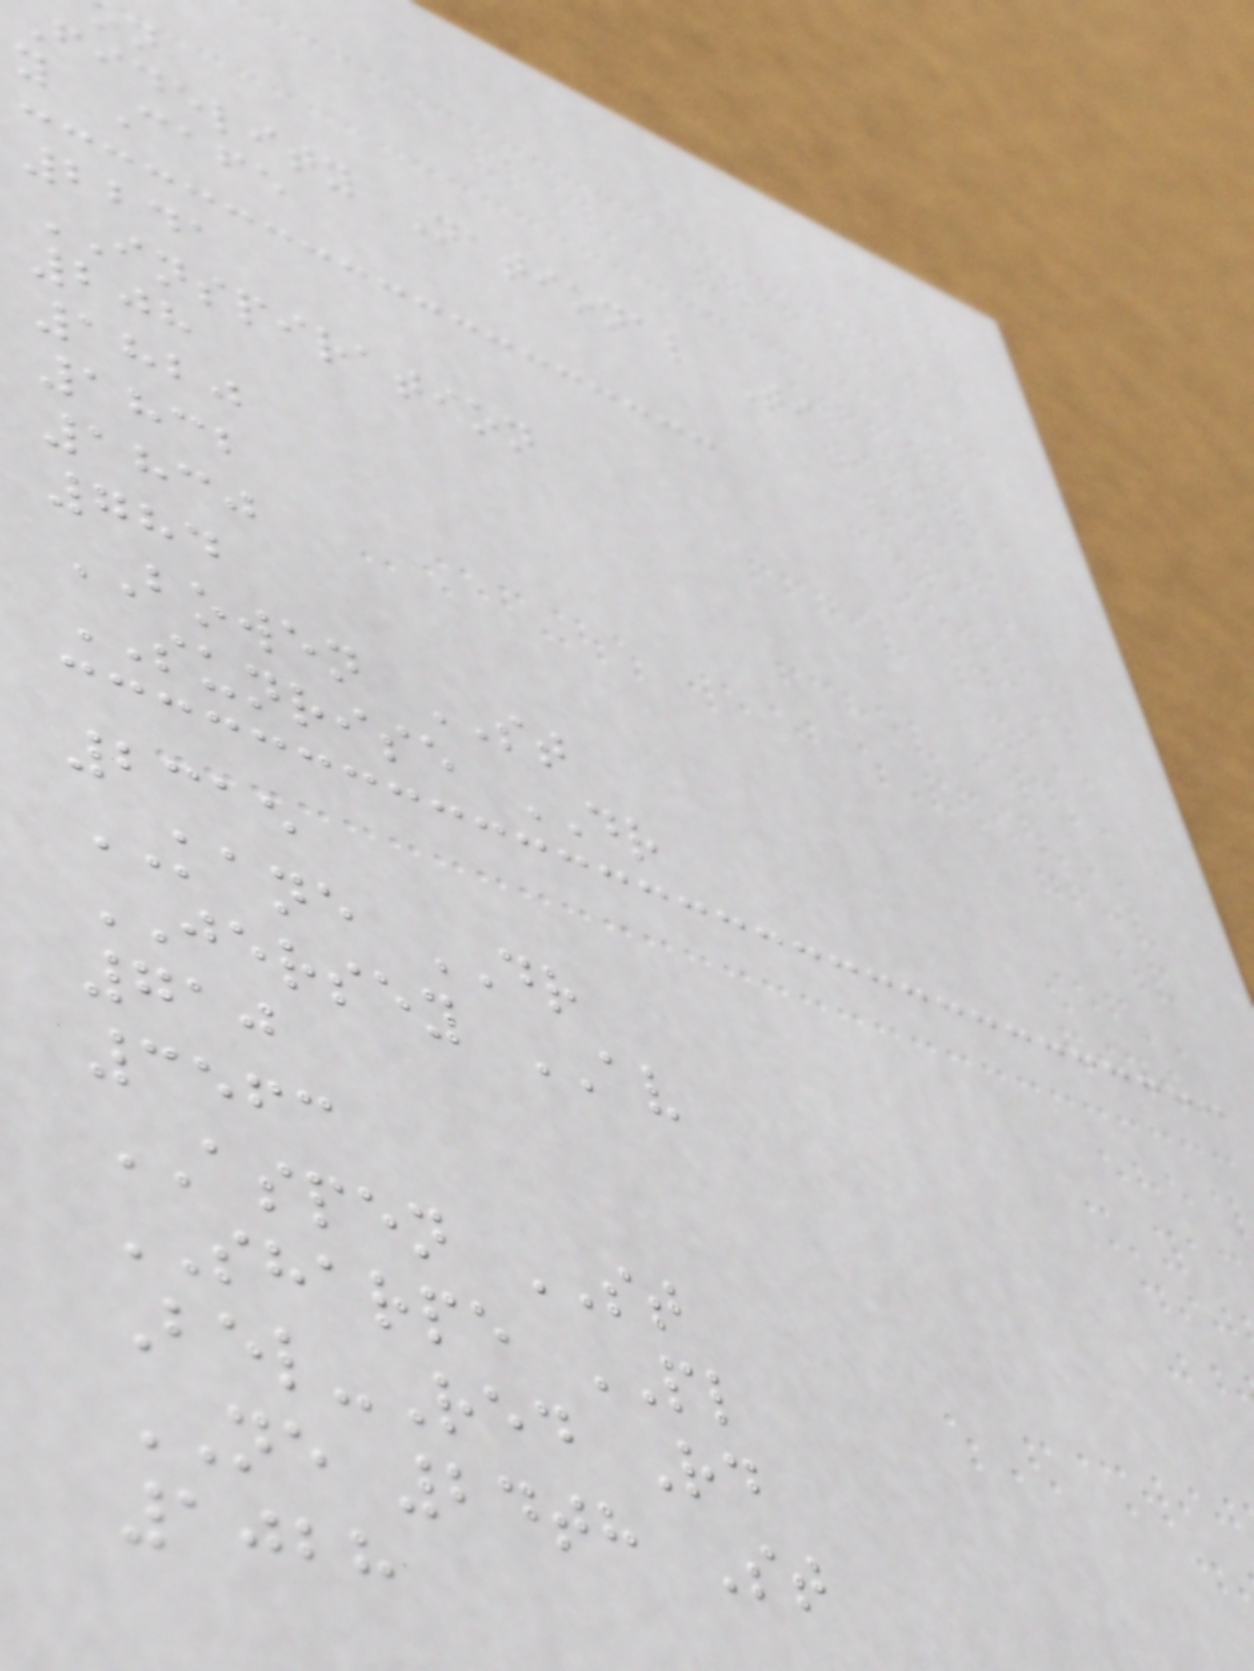fidelity National Ti
y Cafe
2241
INSPIRATION
208
1820
1832
1830
784
BOWEN ST
SUNRISE DR
2315
KANE DR
JERSEY AV
710
3563
ASPEN ST
SHARPE PL
Bel-Red Rd
NE 24th St
1028
